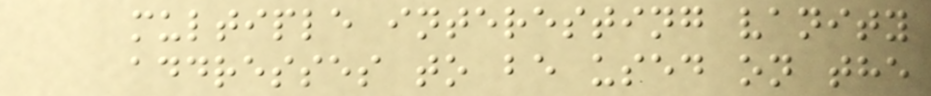multiple interesting vanity
addresses to be used on the
